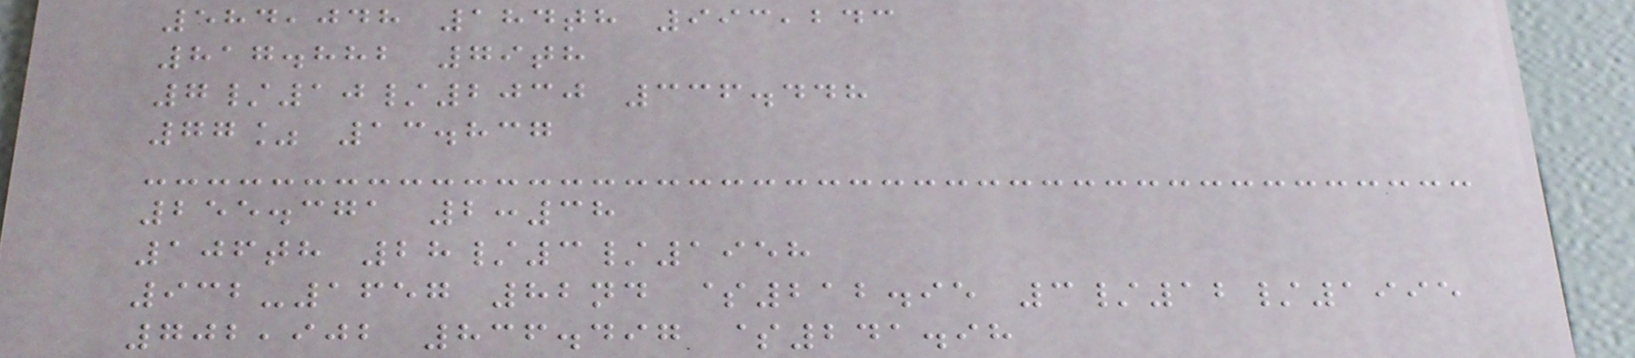584,048 184th 993,243
817.882 79th
7/10/2030 336.448
77% 13.837
255.371 2:38
106th 28/3/1958
932-1657 82nd $212.95 3/12/1995
702,902 836.497 $241.98
